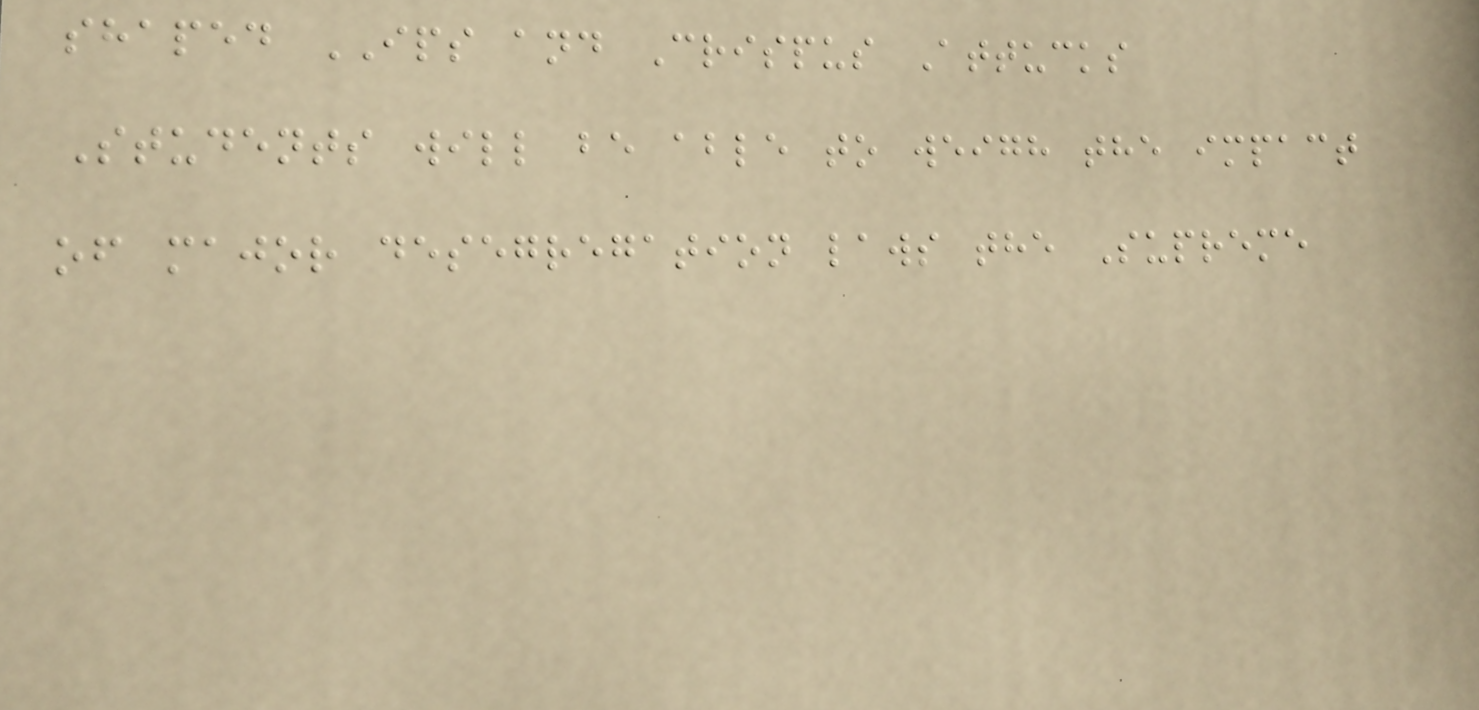shaped IPS and Crispus Attucks
Students will be able to weigh the impact
of major desegregation laws the Supreme
